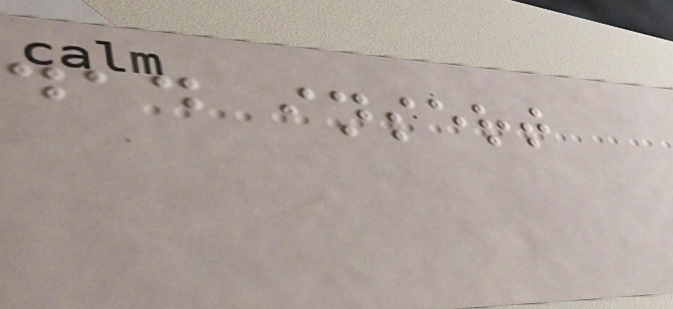dad insert
